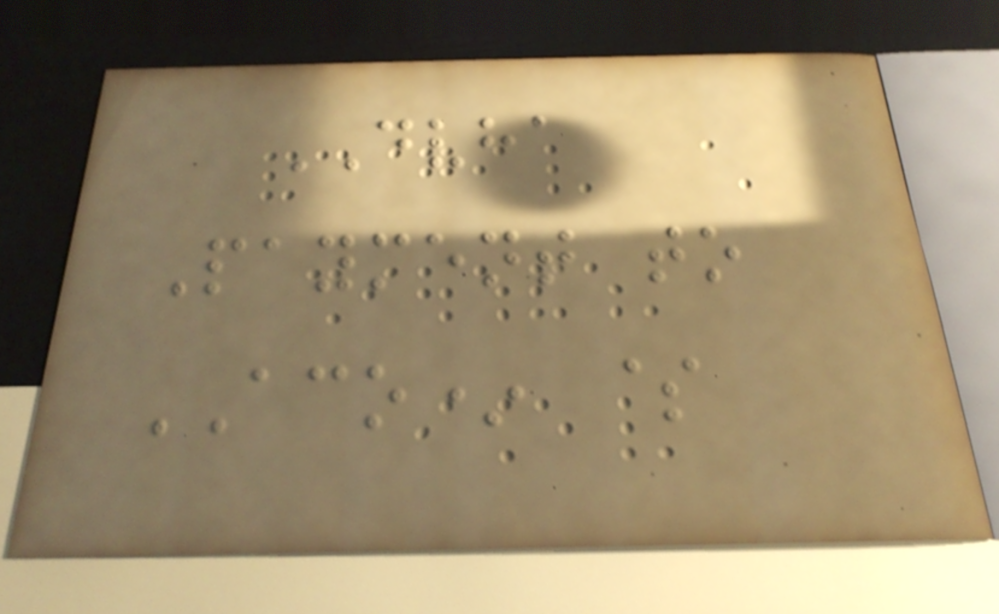DVHA
Payment to
ACO* $
